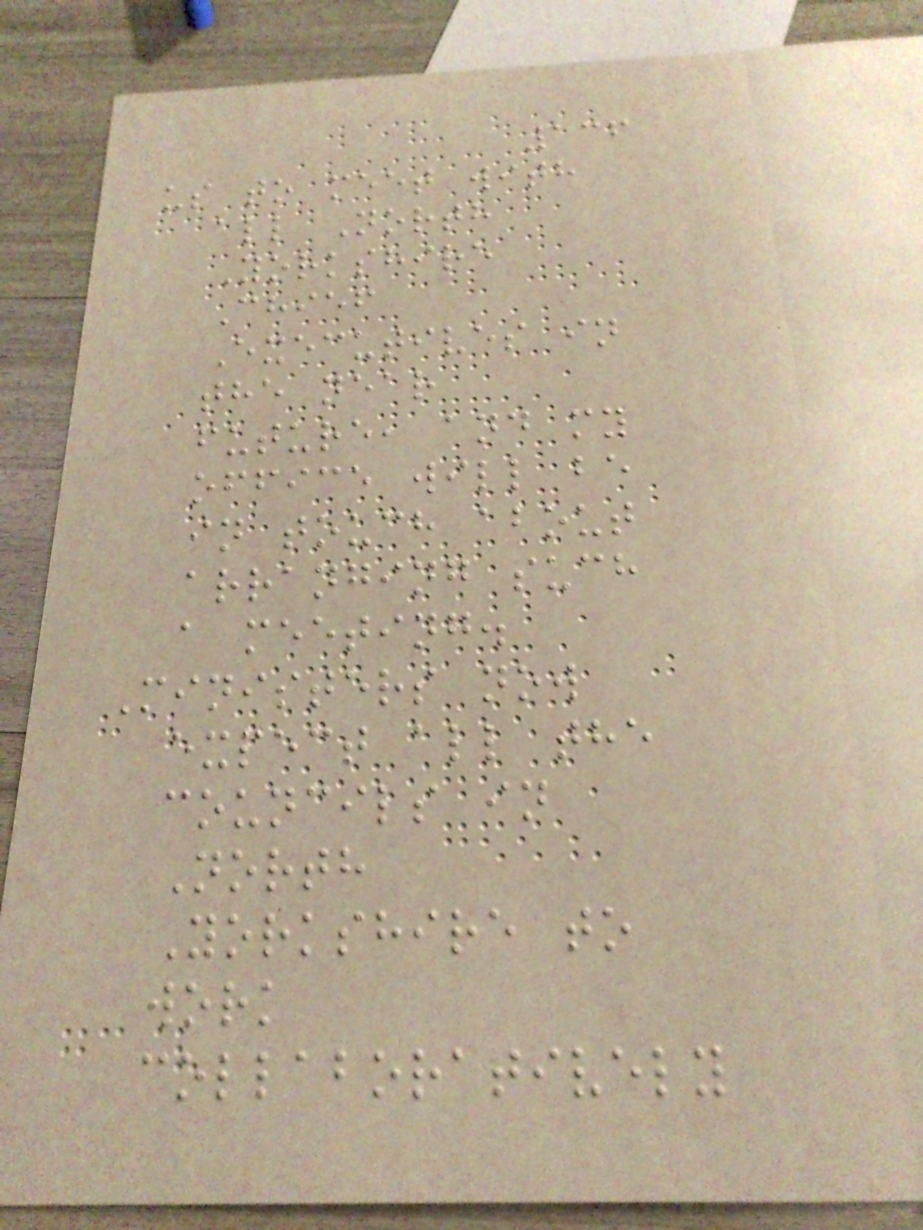136
us to meet with
all North
Yorkshire
Chief
Executives in
the near
future, and my
office will be
in touch about
arranging such
a meeting.
Ministers now
expect all the
councils in
North
Yorkshire to
work
collaboratively
